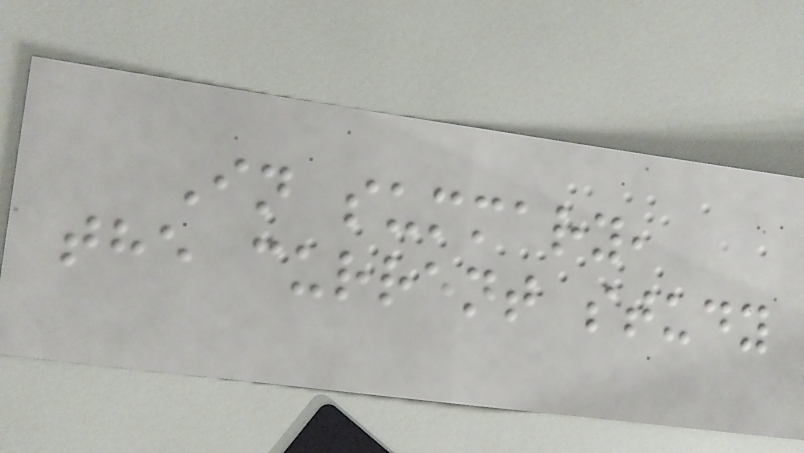In summary,
the current study
